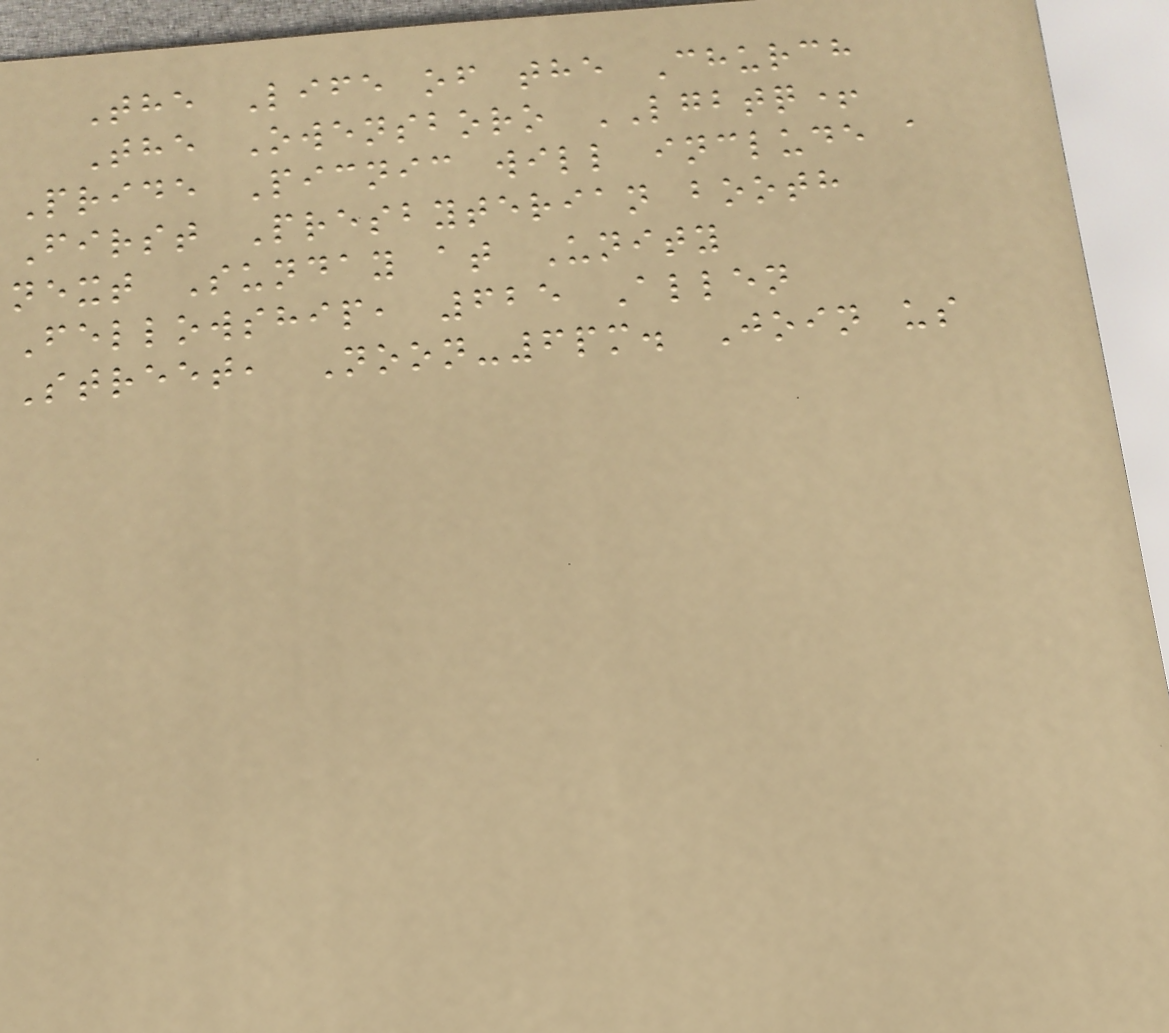The Life of the Church
The Owensboro LGBTQ+
Pride Picnic will include a
First Presbyterian booth
next Sunday at Unity
Fellowship, 625 Allen
Street, Noon-6pm. Join us
